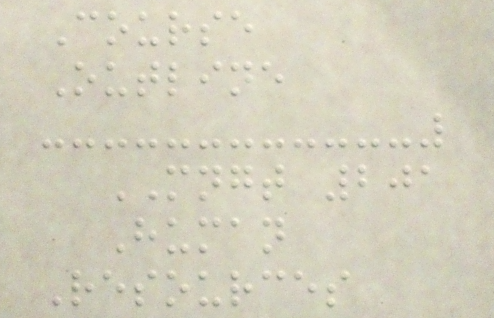Course
Outline
MNGT 201
Human
Resources
